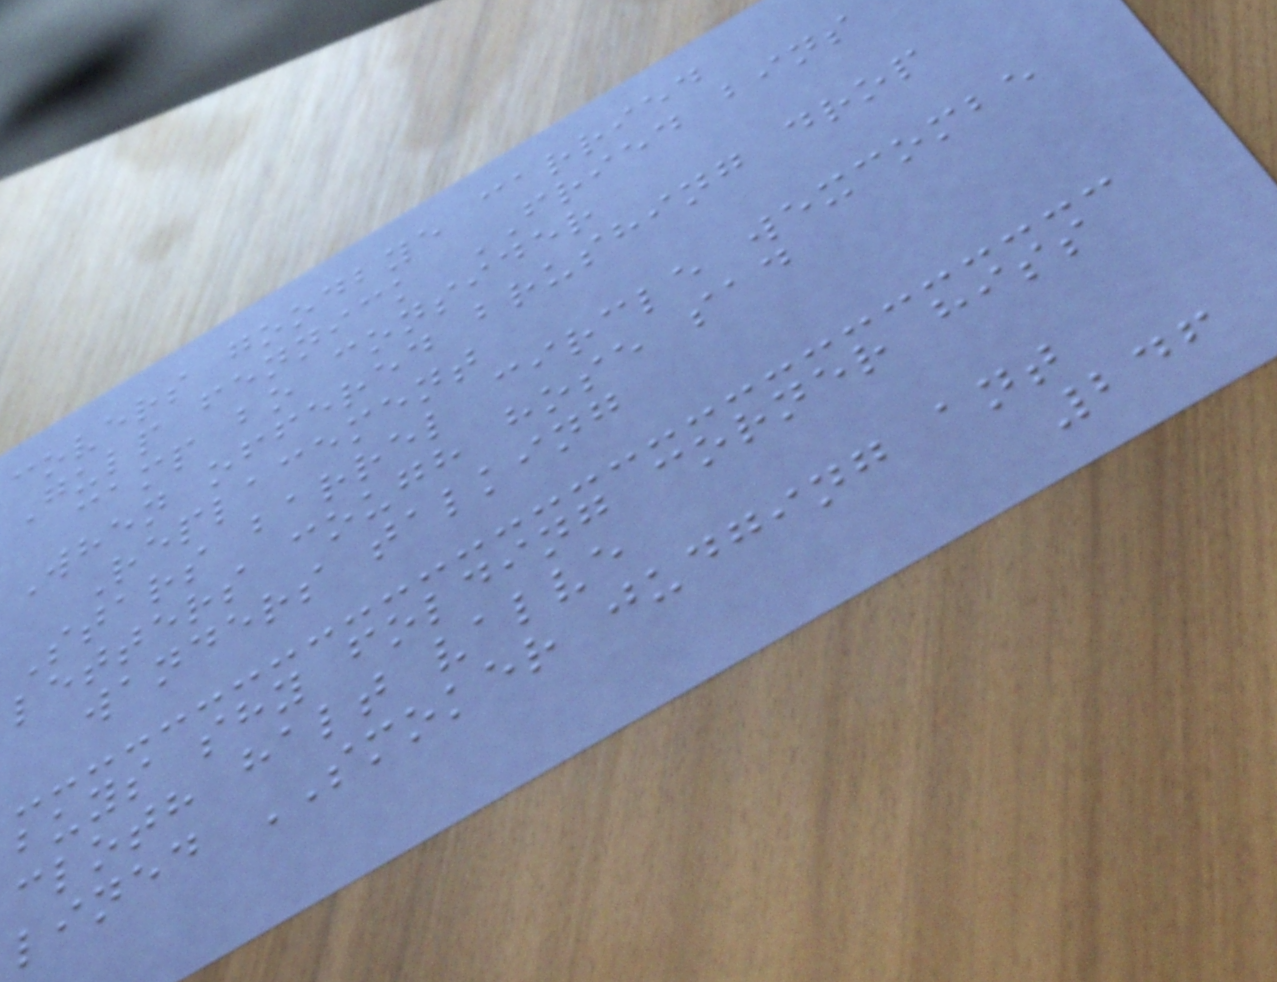covers goodbye carried
Gulp fennick FRIED bins
camp bo consider
When offered brushing drop
Replacement
Stars barrel circle wexcombe
letters cough hose sad
wanders talking
buys shy folding corner hiss
cloth halt valve
lined SMOKER judging ant
246
